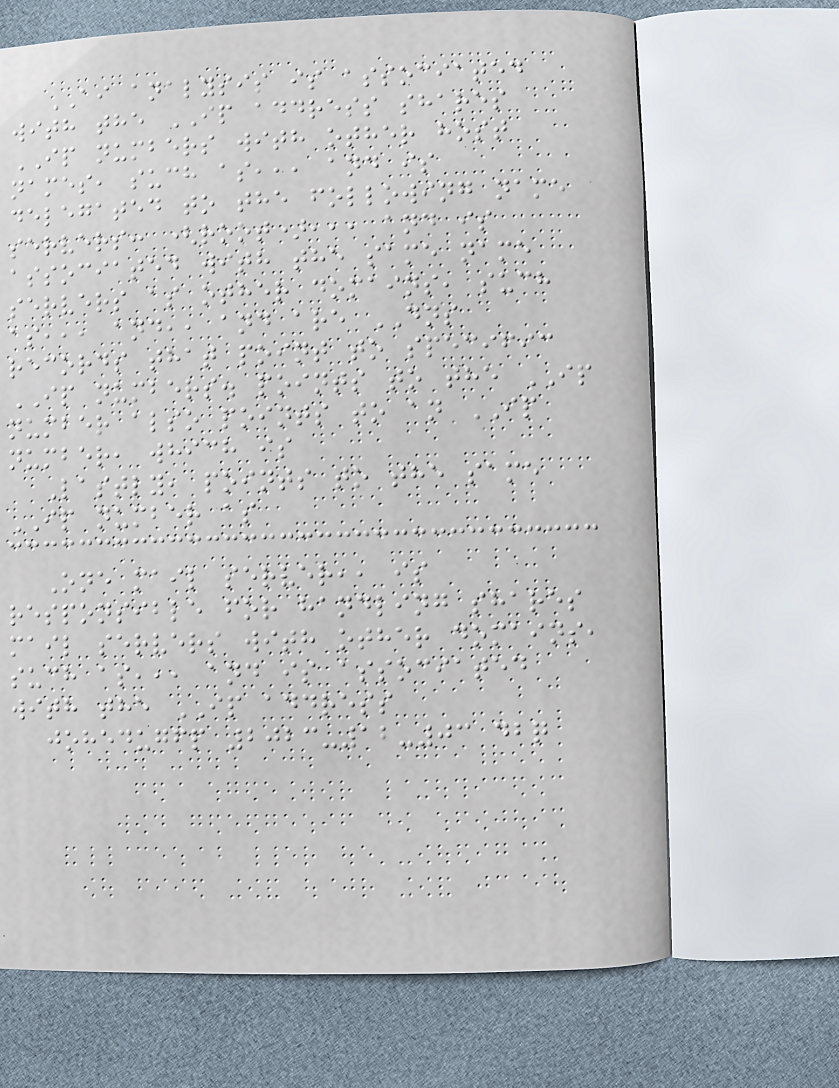AI analysis is associated
with the IP address shares
IP numbers with other host
names, such as,,, and is
delegated to the following name
servers: (root),,, and is
associated with the same name
servers as other domains, such
as,,, and,, and are DNS
records that point to specific
IP numbers. points to the IP
number also points to an IP
number, which is
Lastly, points to the same
IP number as
One mail server,, is
responsible for handling shares
mail servers with other domains,
such as,,, and is associated
with the IP address
johedugfp 2023-12-03 dbq
